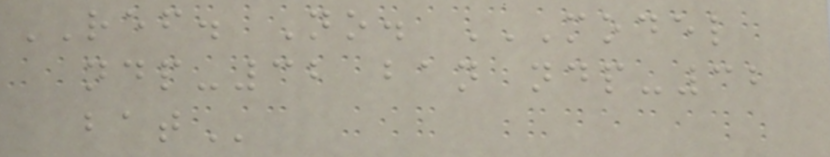REF. No. MODEL
NDP-32 BAN NDP-32
BAT
